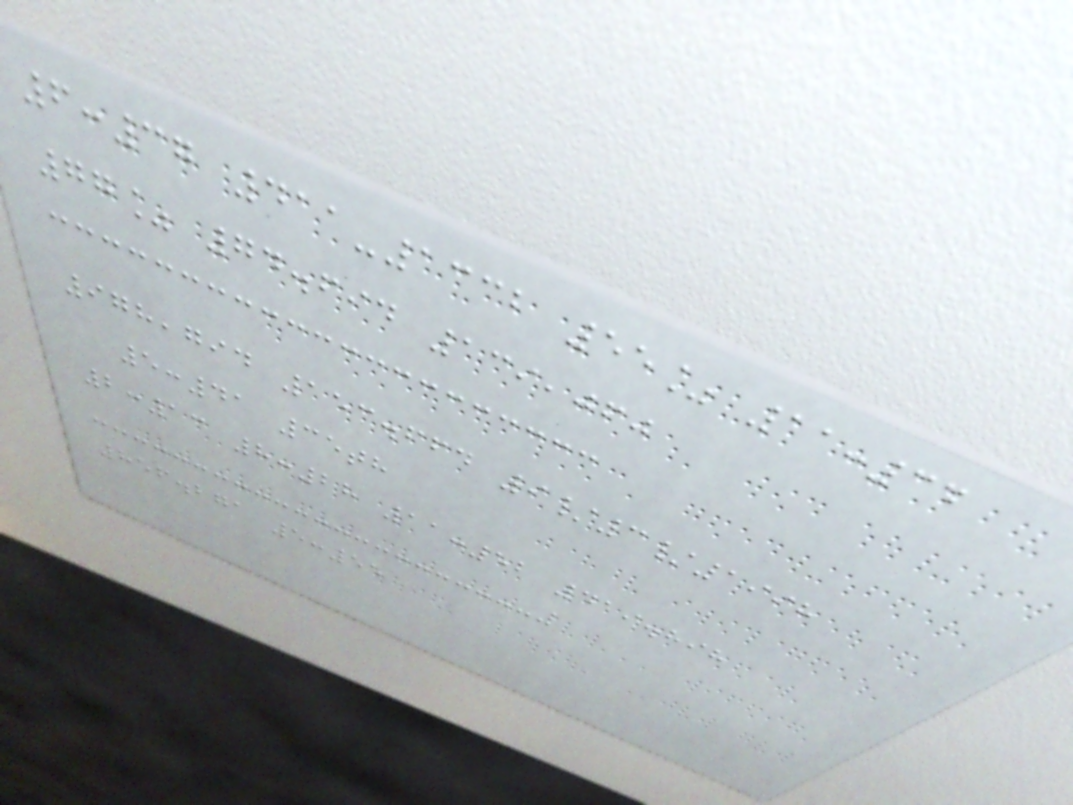6:37 411-1332 55% 11:34
77% 74.694 139,060
978,794 153.664 9/3/1998
5:41 35th
2:13 8:28 11:52 419.898
856.271 5:55
